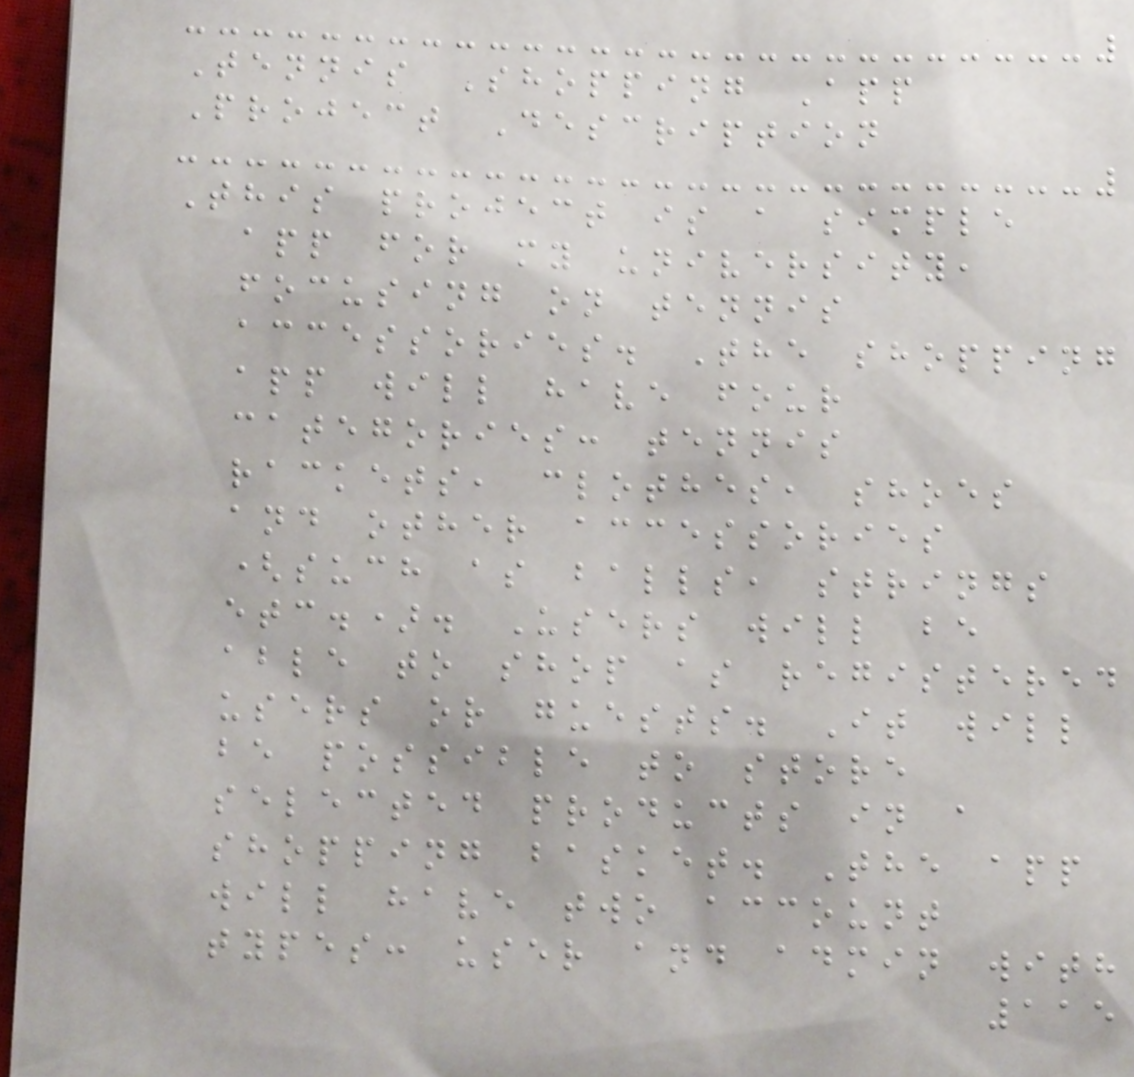Tennis Shopping App
Project Description
This project is a simple
app for my university,
focusing on tennis
accessories. The shopping
app will have four
categories: tennis
rackets, clothes, shoes
and other accessories
(such as balls, strings
etc.). Users will be
able to shop as registered
users or guests. It will
be possible to store
selected products in a
shopping basket. The app
will have two account
types: user and admin with
115
